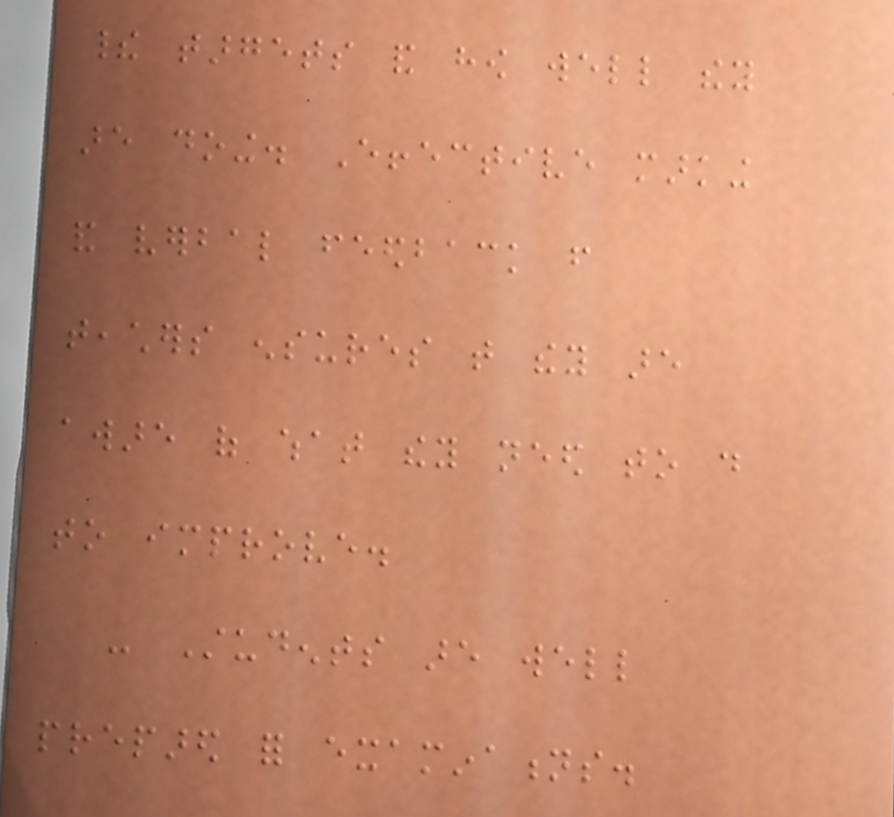their targets and how well they
are doing. Effective marking
and verbal feedback from
teachers ensures that they are
aware of what they need to do
to improve.
- Students are well
prepared for examinations.
